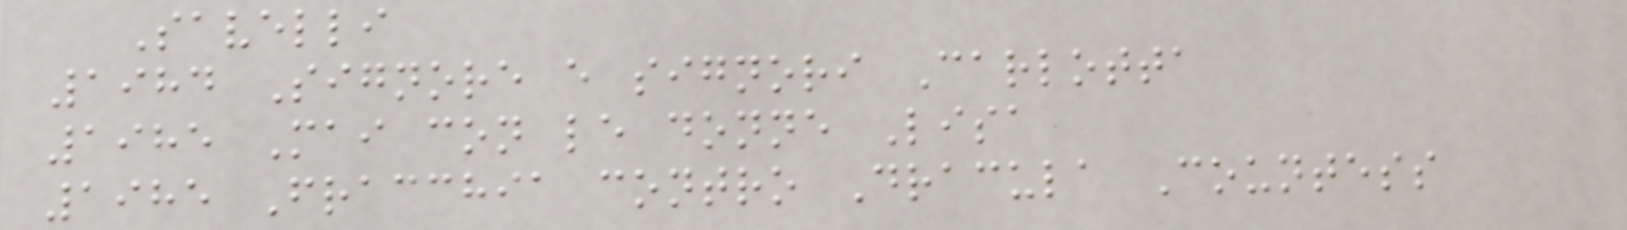Savelli
1984 Signore e signori Carlotta
1985 Mai con le donne Lisa
1985 Fracchia contro Dracula Countess
